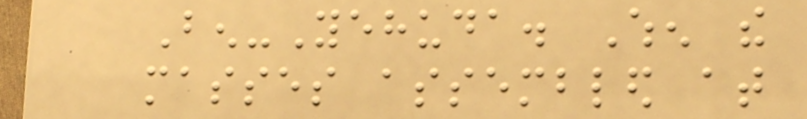Ben-Yehuda. When the
masses assembled at
